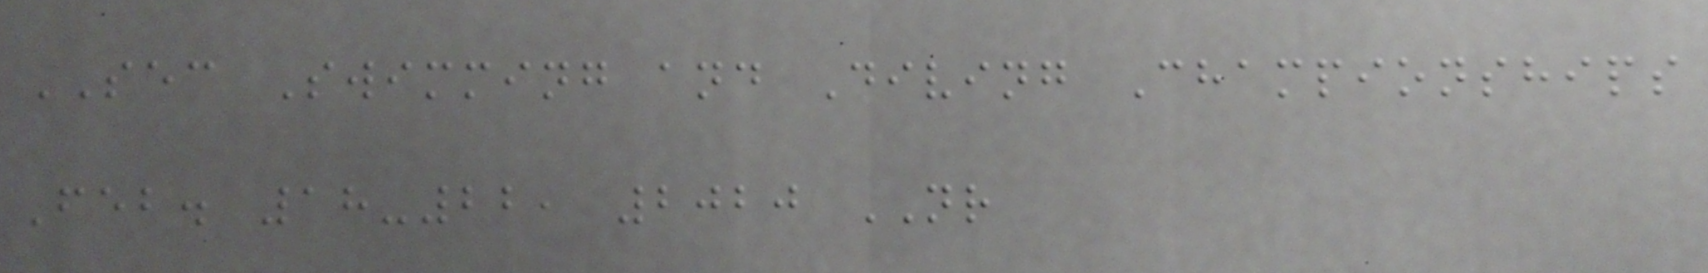SEC Swimming and Diving Championships
Feb. 18-22, 2020 NR
